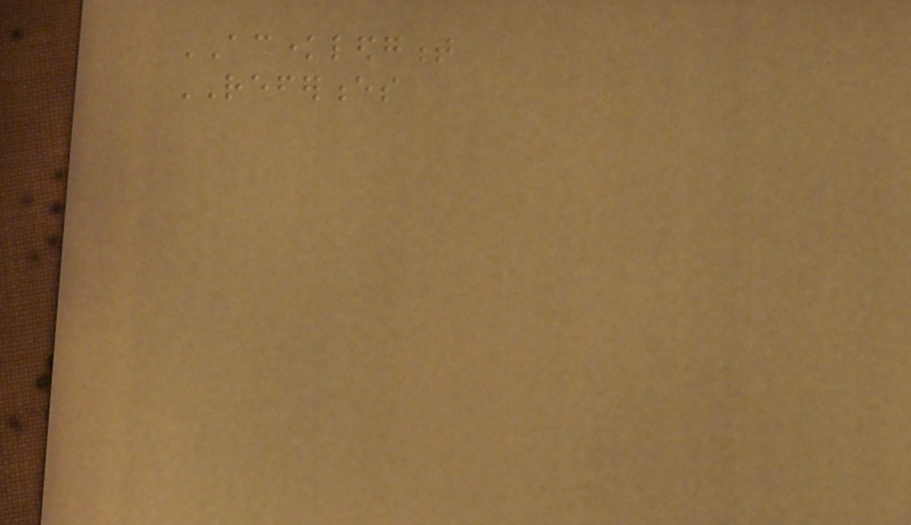ACKNOWLEDGMENT
REFERENCES
